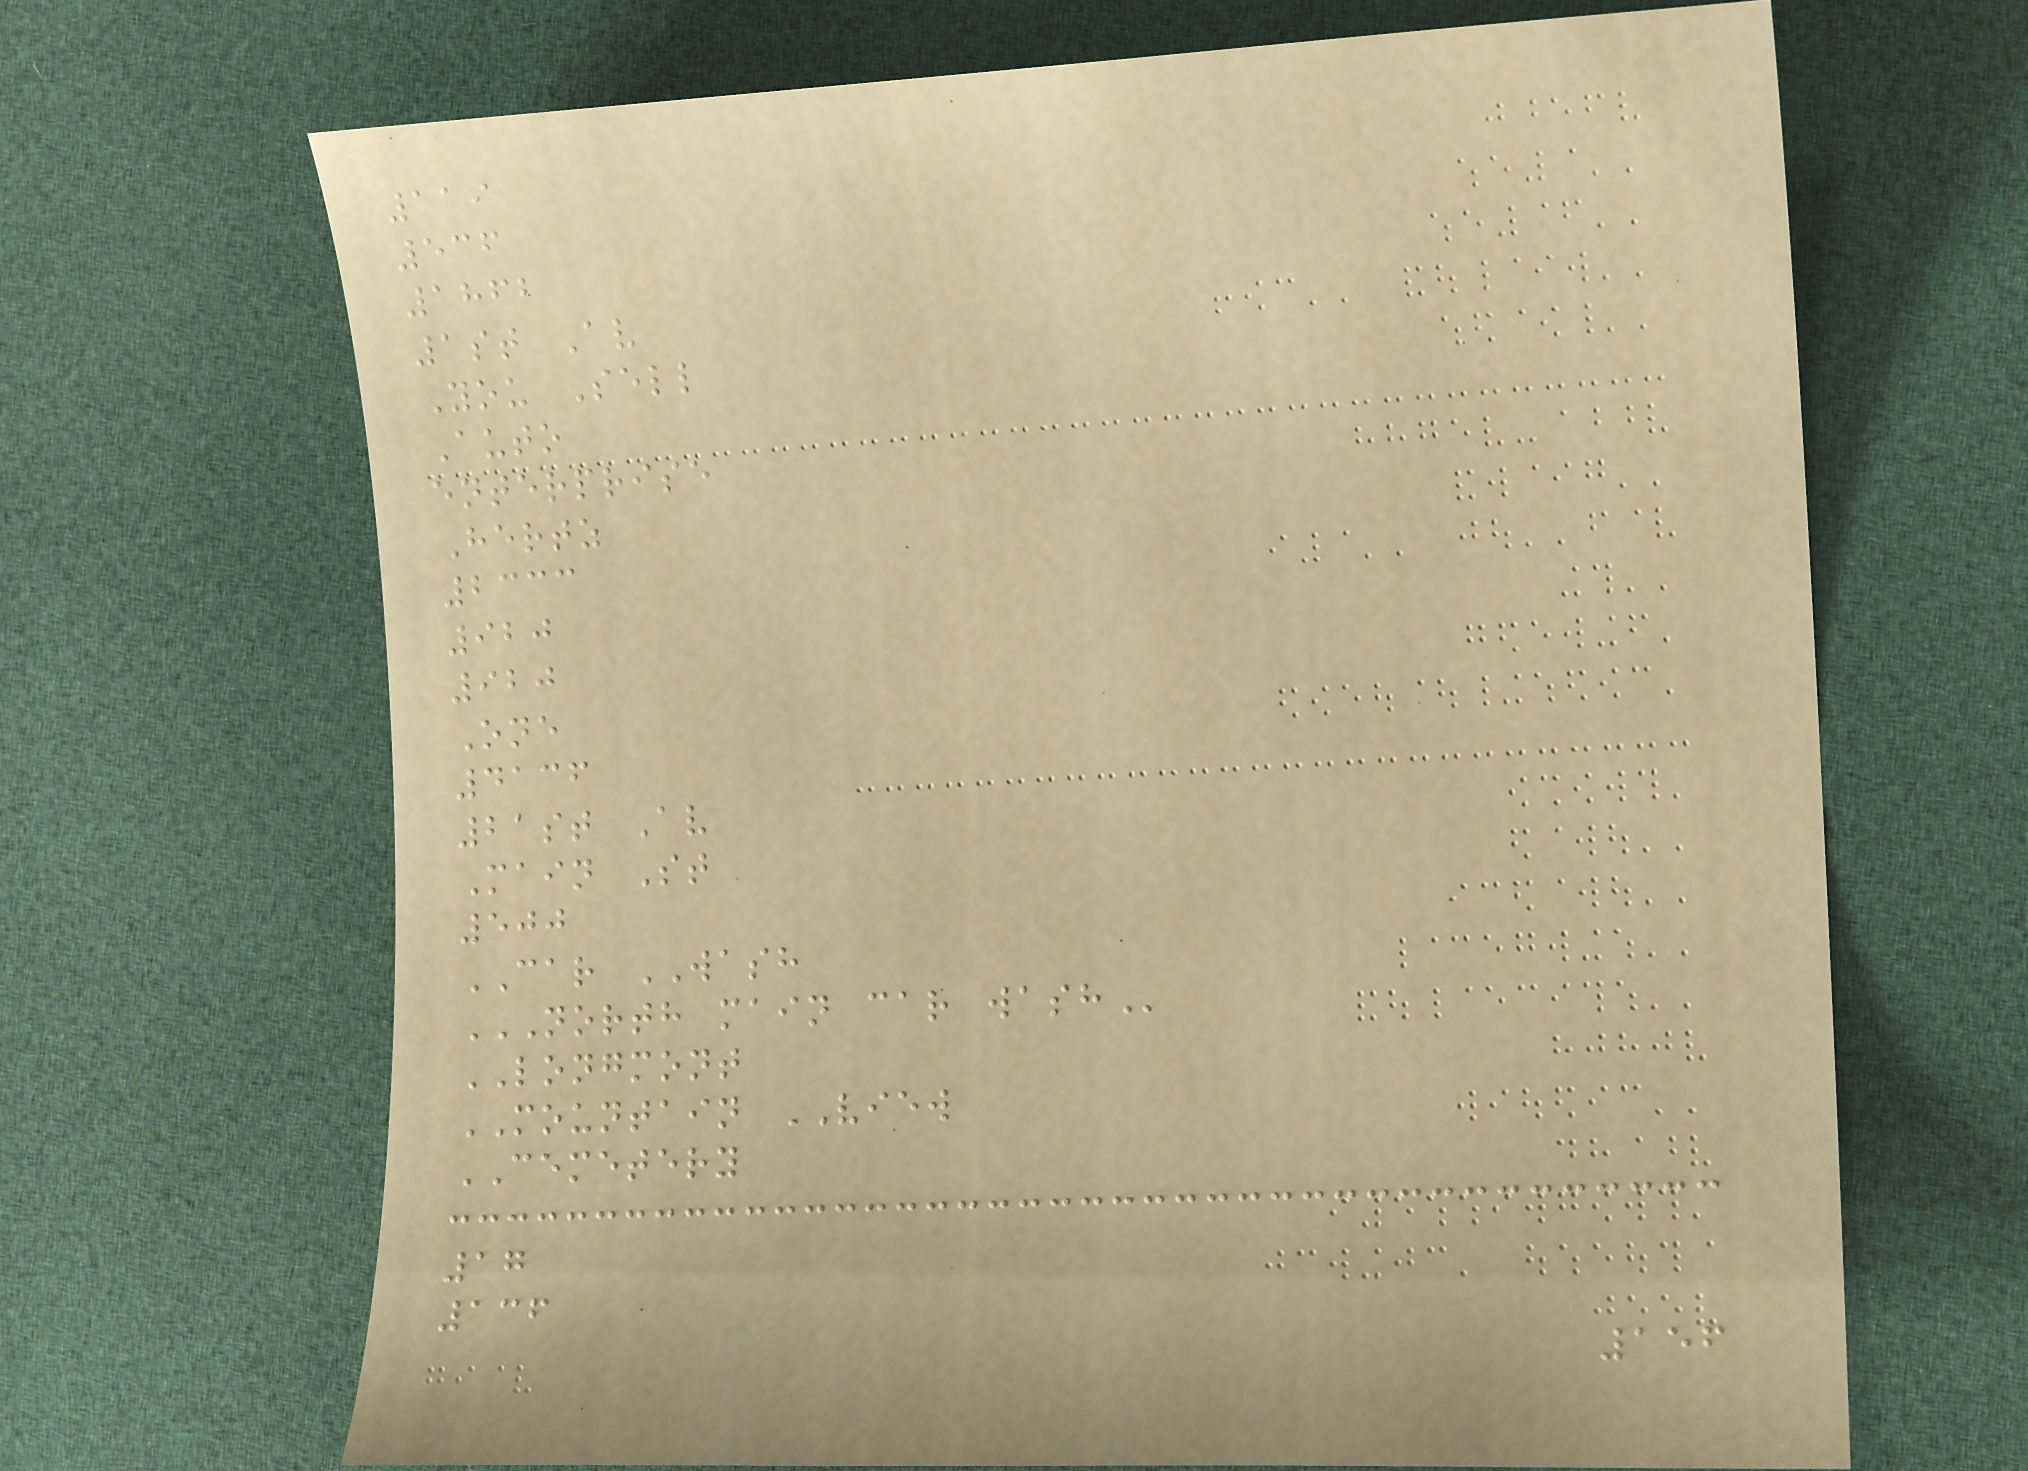119
536
1862
1st Av
You Sell
Auto
enterprise
Hertz
2333
920
920
One
4136
21st Av
Main St
500
CAR WASH
NORTH MAIN CAR WASH
LONGMONT
MOUNTAIN VIEW
CEMETERY
17
136
156
